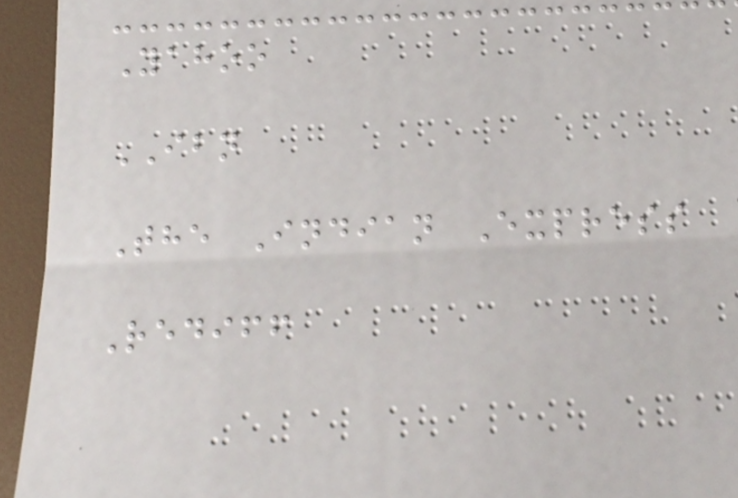Yahoo
IBN
The Indian Express
Rediff
